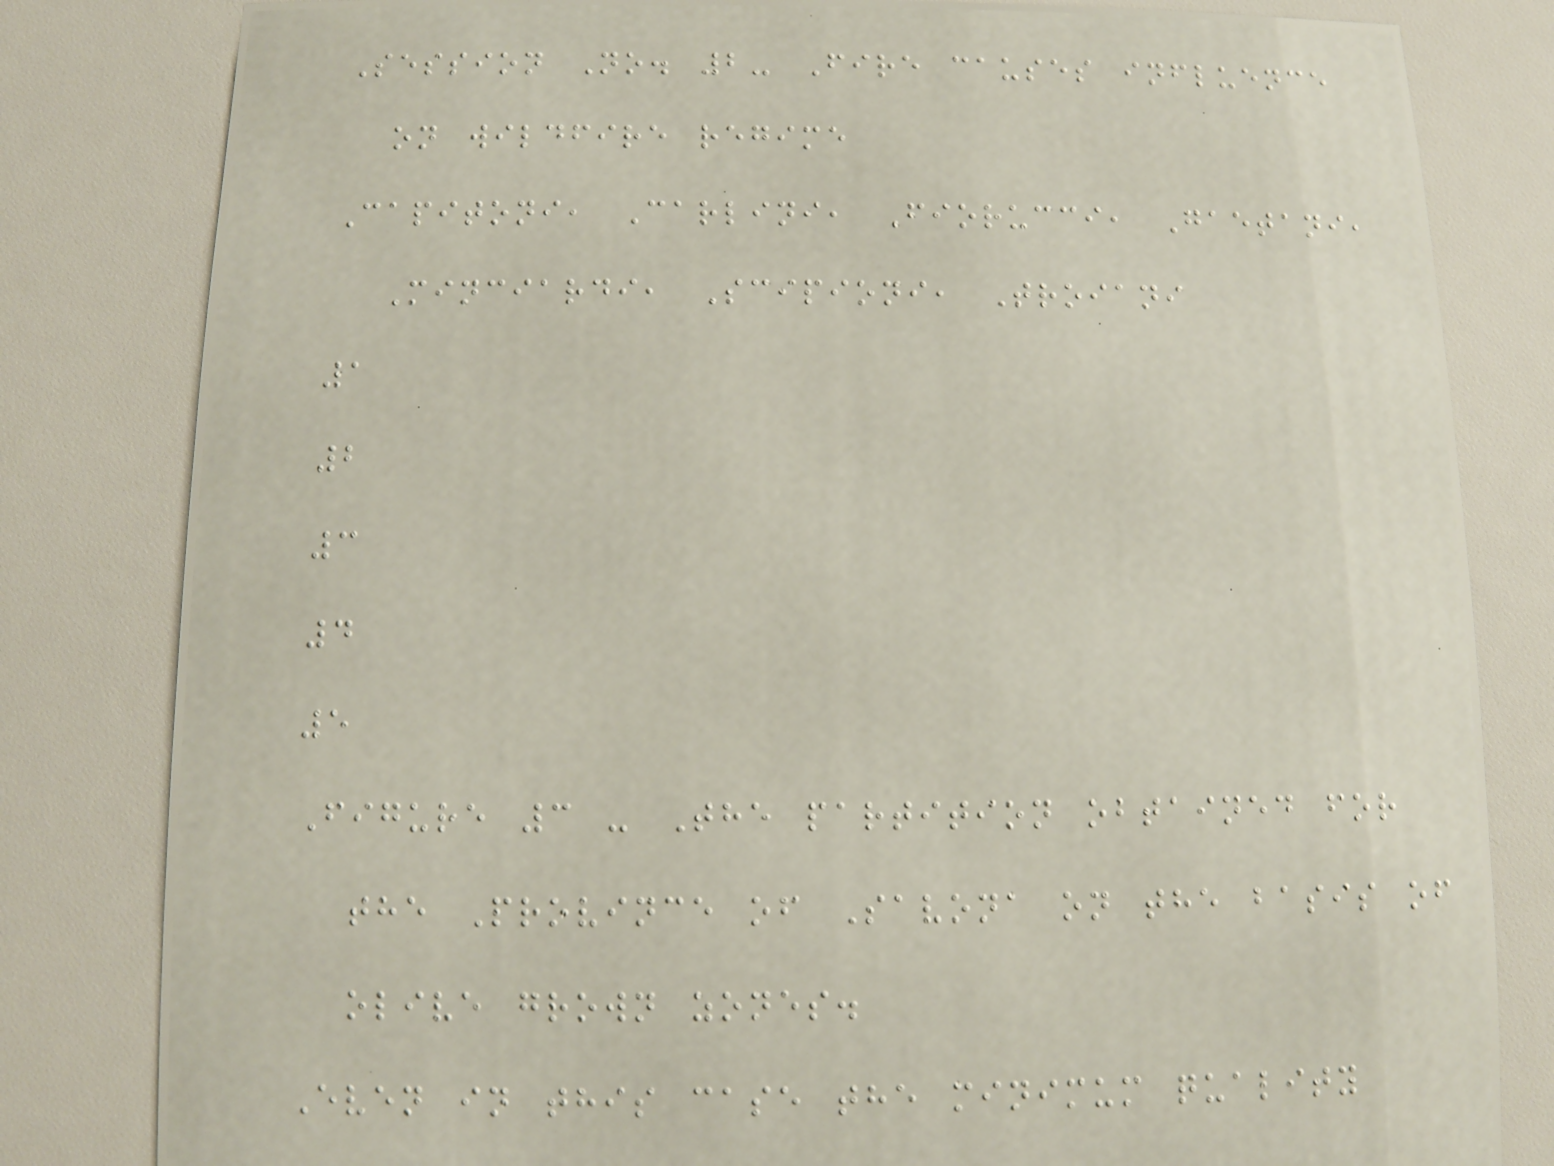Session No. 2- Fire causes influence
on wildfire regime
Capitoni, Carlini, Fiorucci, Gaetani,
Minciardi, Scipioni, Troiani
1
2
3
4
5
Figure 3 - The partition obtained for
the Province of Savona on the basis of
olive grown zones.
Even in this case the minimum quality
